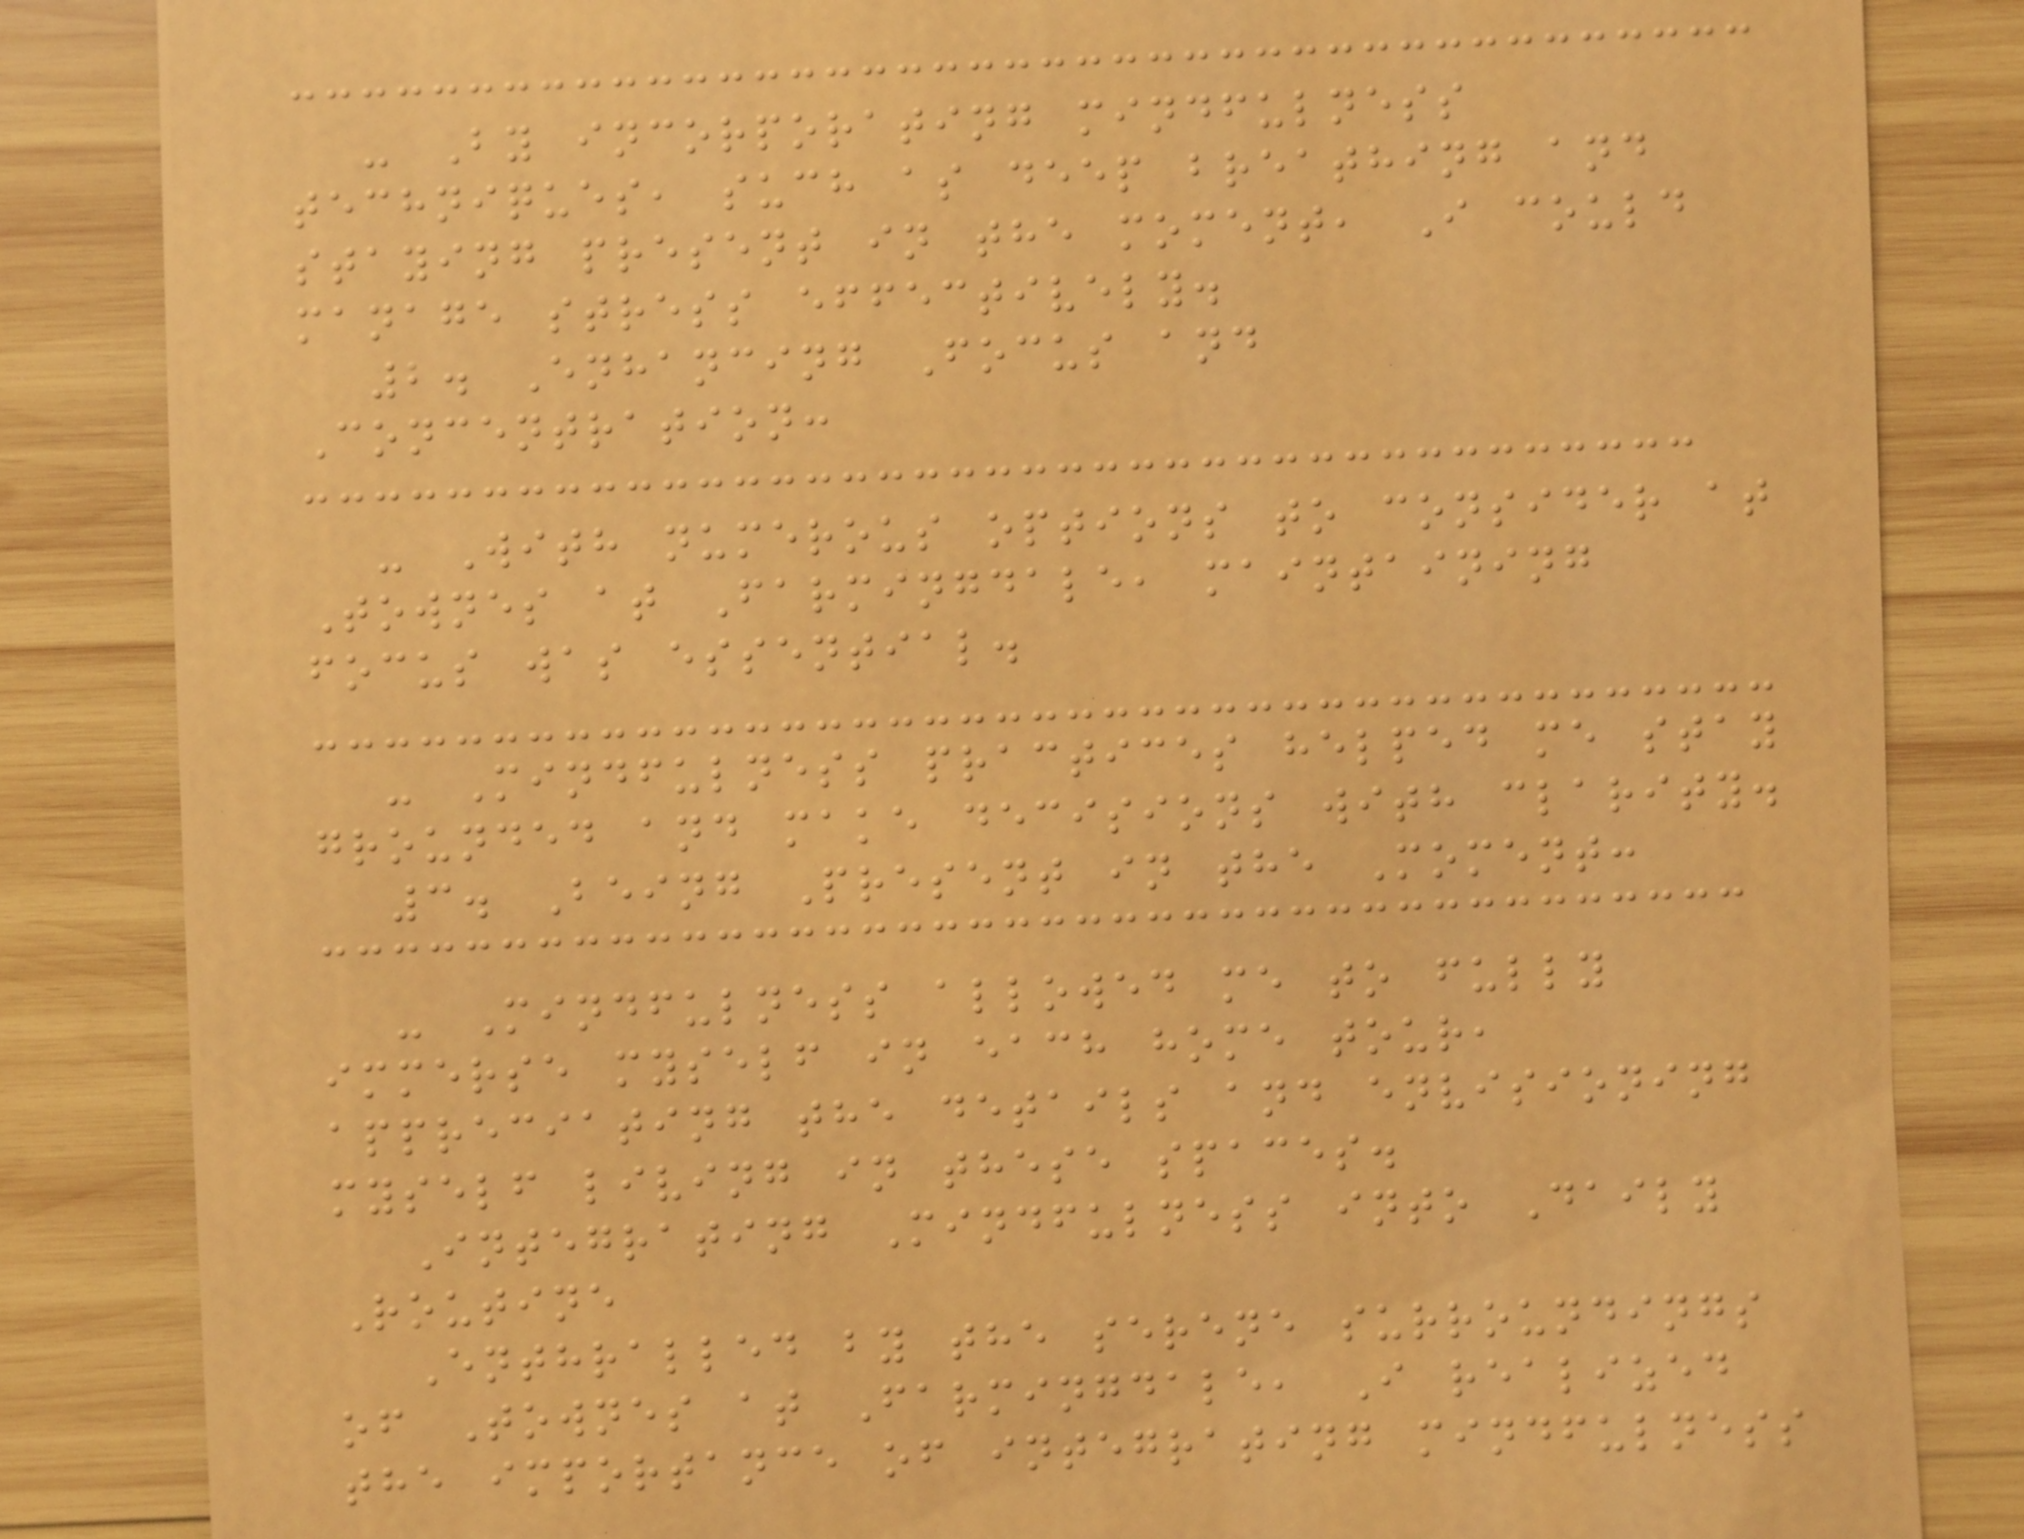- By incorporating mindfulness
techniques, such as deep breathing and
staying present in the moment, I could
manage stress effectively.
2. Enhancing Focus and
Concentration:
- With numerous options to consider at
Townes at Farmingdale, maintaining
focus was essential.
- Mindfulness practices helped me stay
grounded and make decisions with clarity.
3. Being Present in the Moment:
- Mindfulness allowed me to fully
immerse myself in each home tour,
appreciating the details and envisioning
myself living in these spaces.
Integrating Mindfulness into Daily
Routine
Enthralled by the serene surroundings
of Townes at Farmingdale, I realized
the importance of integrating mindfulness
